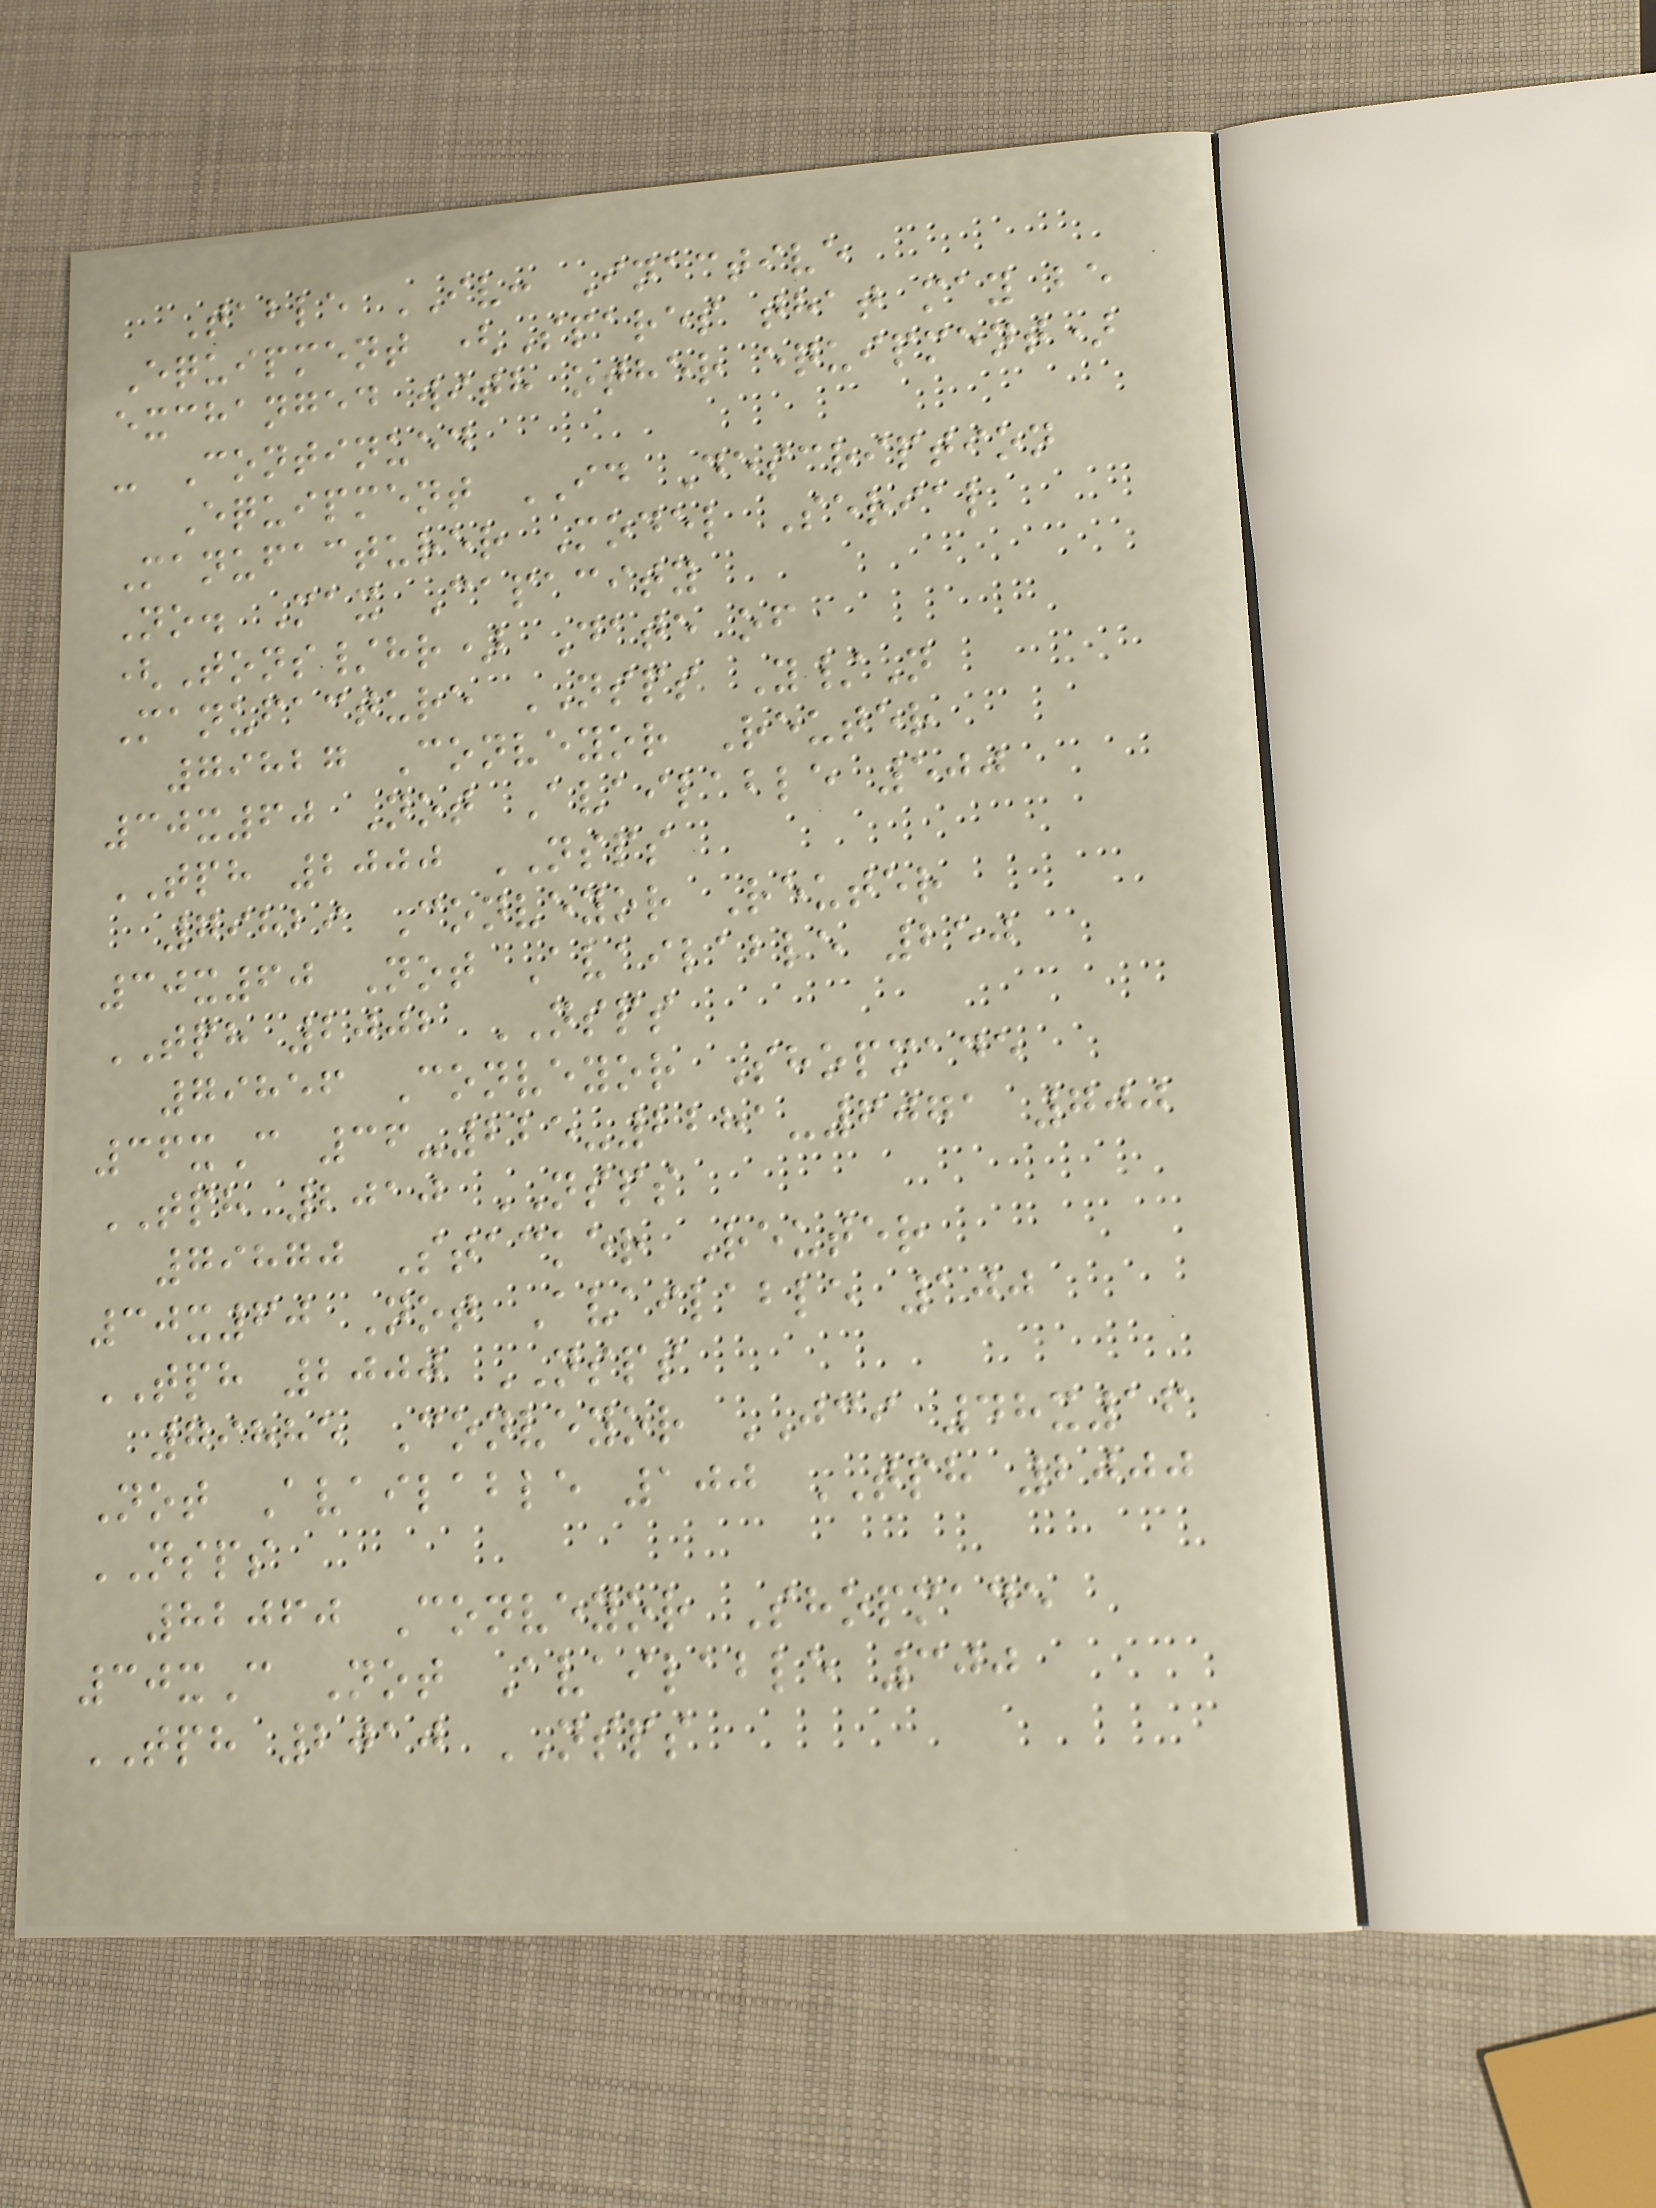Table IV: Inactive
Equipment (Spares that may be
exchanged with other equipment)
- Continued
Equipment ID Description
Manufacturer Model Serial
No. Max Capacity
(Tons/hr) Date of
Manufacture NSPS Y/N
79827 Conveyor Reuter
30x60 Not Available 500
TPH 2000 NSPS
79829 Conveyor Reuter
30x60 Not Available 250
TPH 2002 NSPS
79856 Conveyor Shopmade
36xC 36-225-2281-6071 700
TPH 2010 NSPS
79870 Stacker Reuter
30x60 Not Available 100
TPH 2000 NSPS
79885 Conveyor JCI 48x16
Not Available 100 TPH 2000
NSPS
82060 Conveyor Shopmade
30xC Not Available 300
TPH 2010 NSPS
